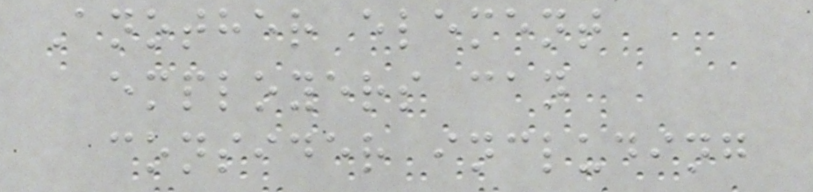Another element
employers can
consider including
